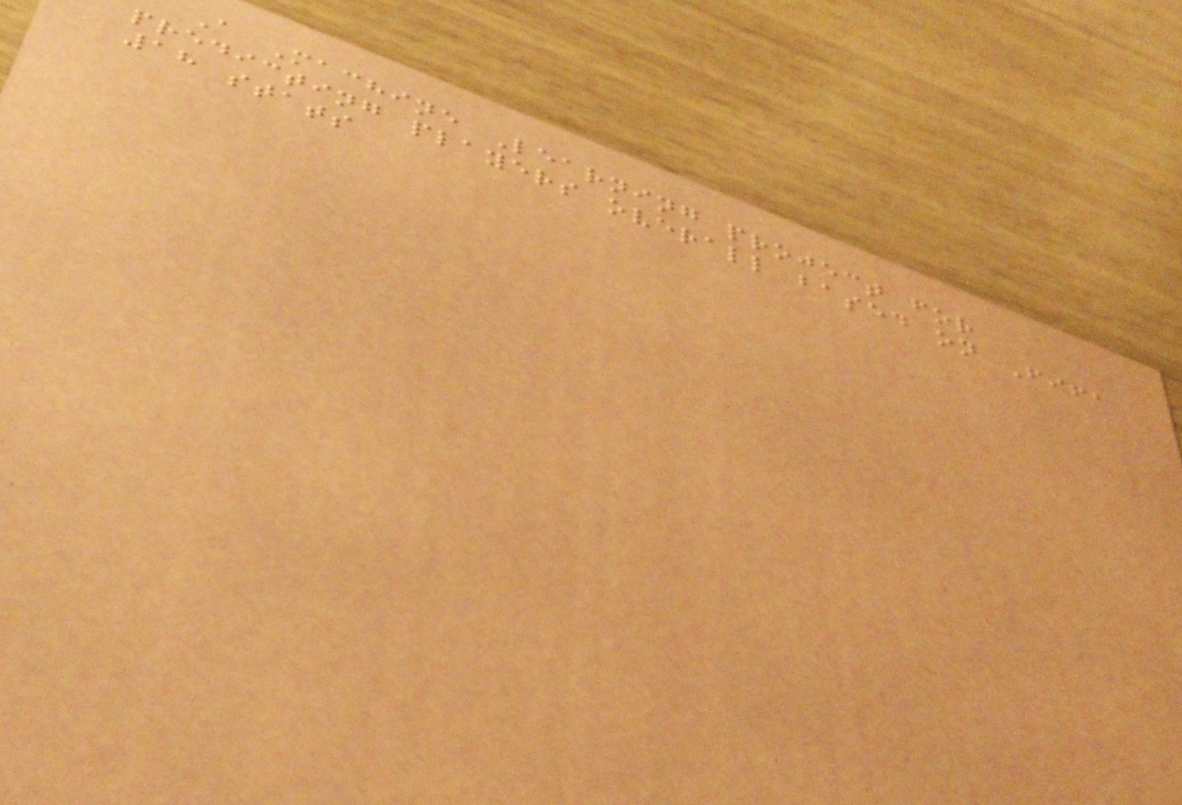A Machine Learning project for
predicting players overall based on Fifa
18 stats
